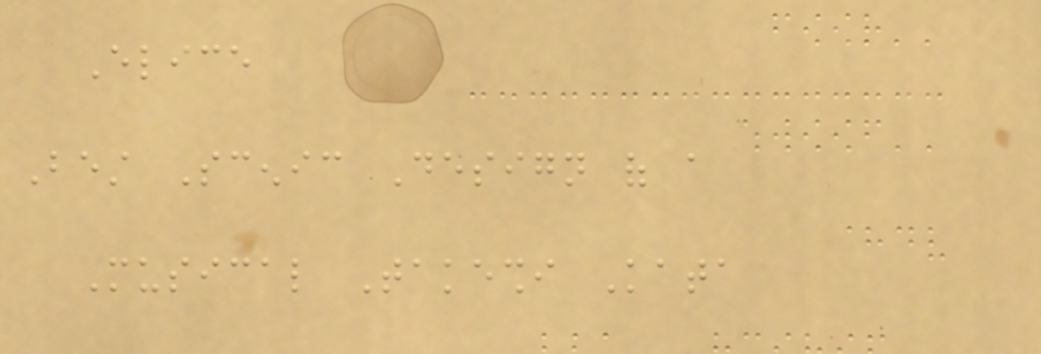Elice
Best Scenic Design of a
Musical Takeshi Kata
